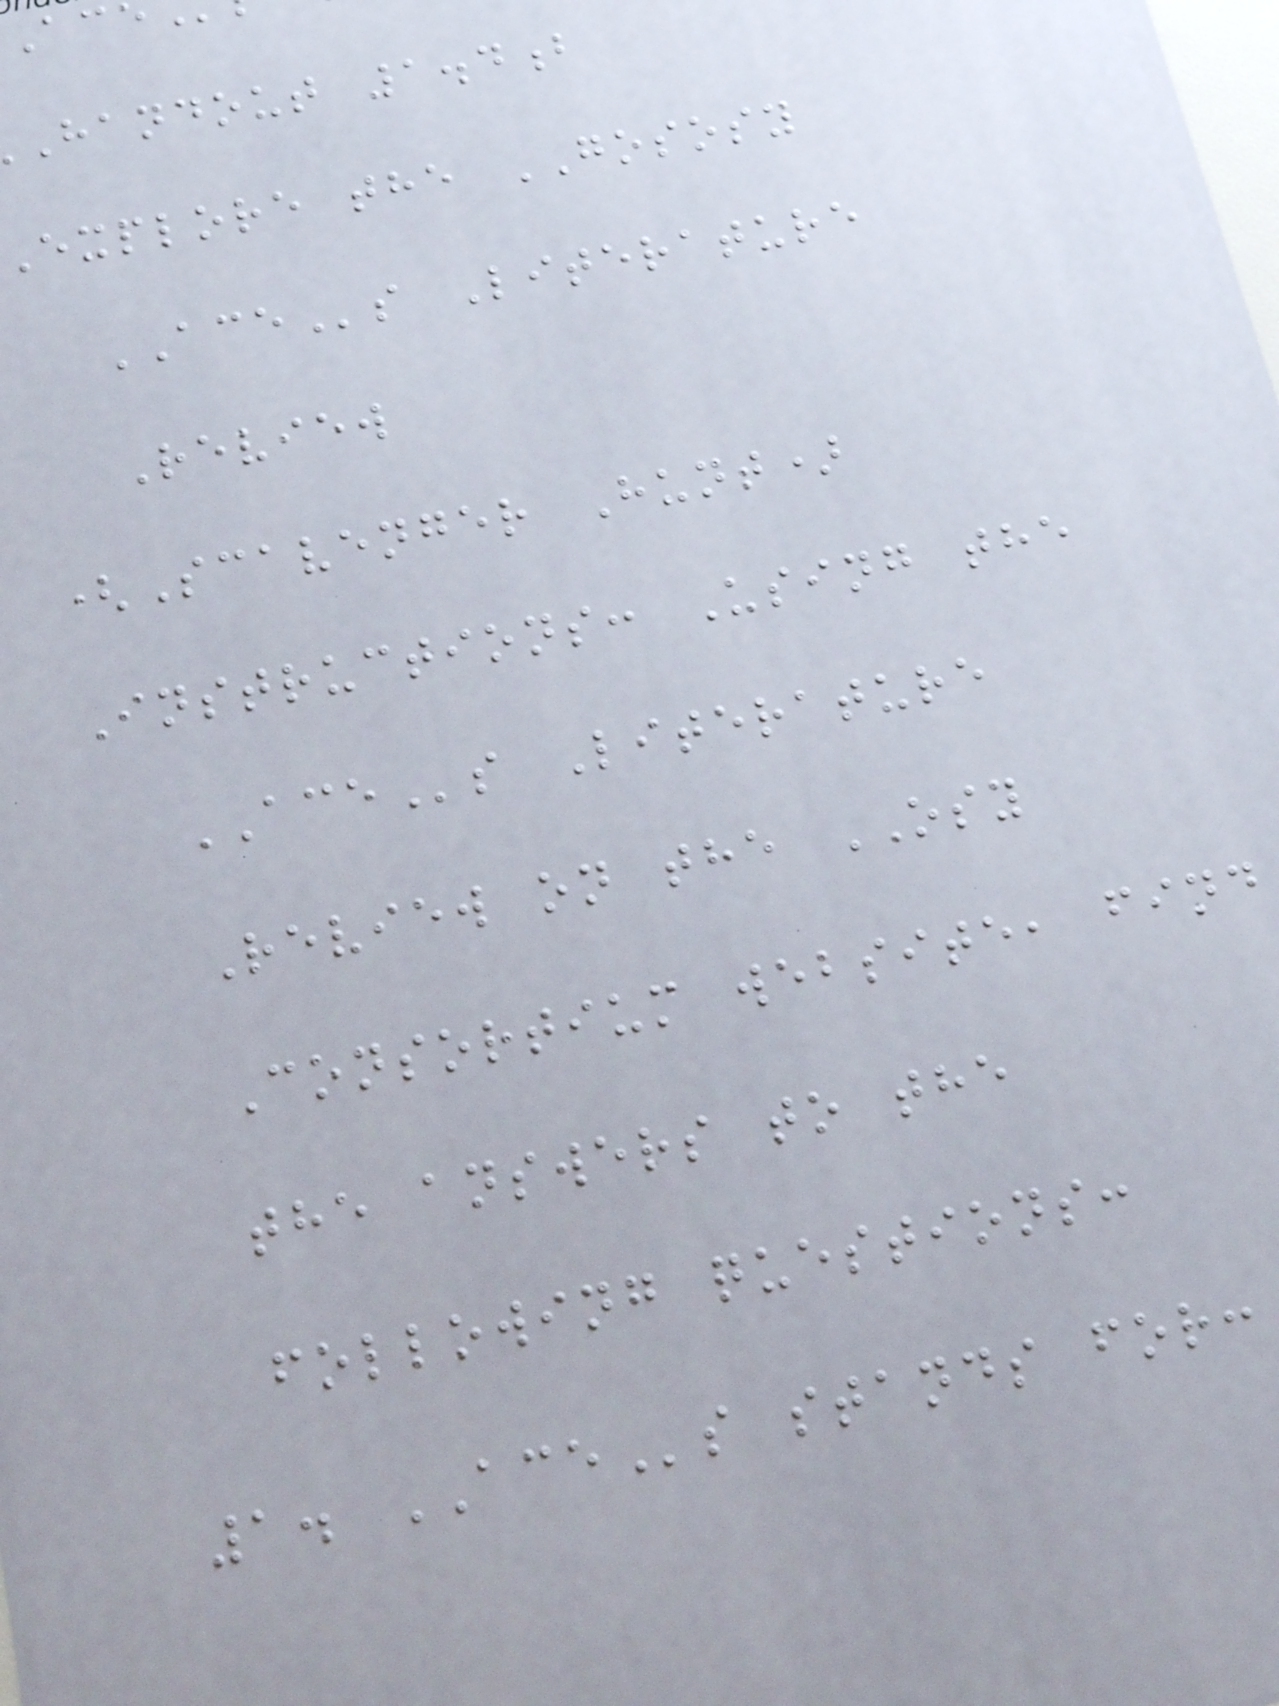handout 1.4b
explore the GOSOSY
ACEs Literature
Review
(Scavenger Hunt)
Instructions: Using the
ACEs Literature
Review on the OSY
Consortium website, find
the answers to the
following questions:
1. ACEs stands for:
